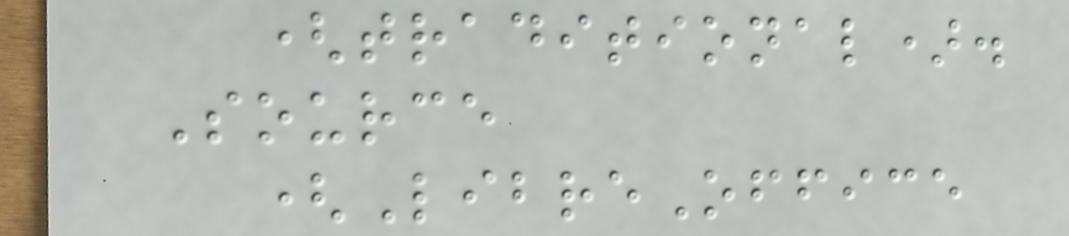(traditional).
Source
(LibreOffice
